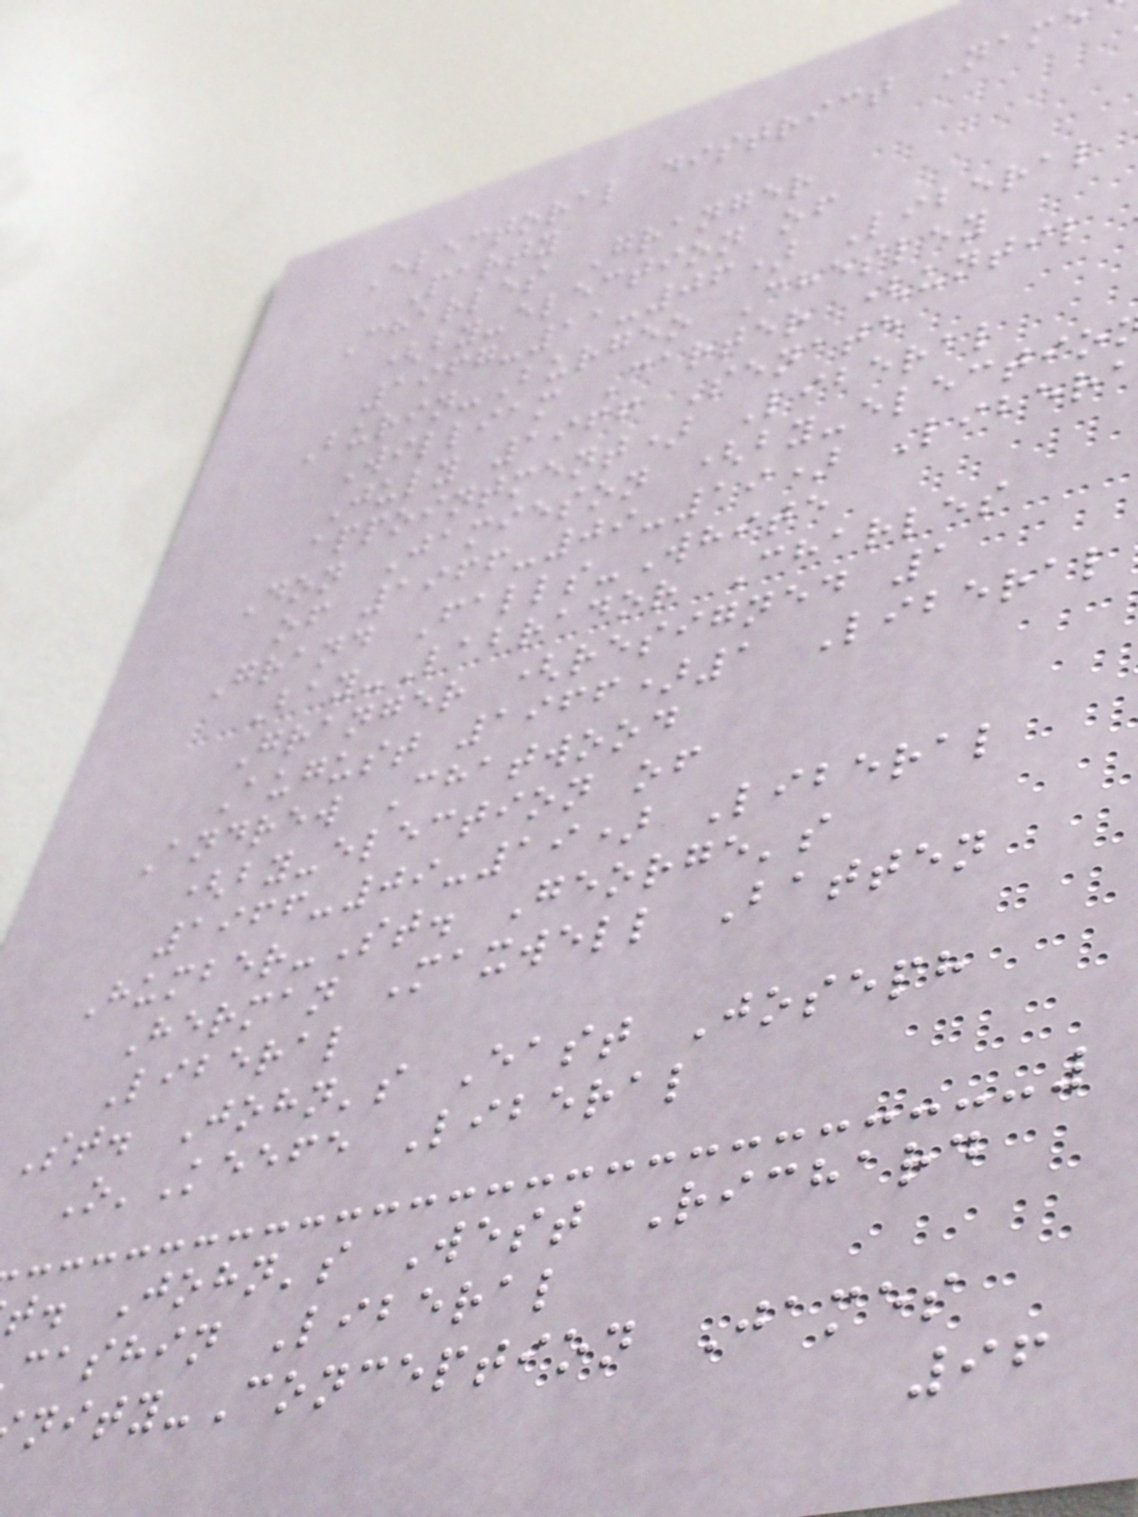Electoral district Name
Party
Charles Granger
(by-election of
1967-11-06) Liberal
Burin-Burgeo Chesley
William Carter (until
July 1966 Senate
appointment) Liberal
Don Jamieson (by-electio
of 1966-09-19) Liber
Grand Falls-White
Bay-Labrador Charles
Granger (resigned 1
August 1966)1 Liberal
Andrew Chatwood
(by-election of
1966-09-19) Liberal
Humber-St. George's
Herman Maxwell Batten
Liberal
St. John's East Joseph
O'Keefe Liberal
t. John's West Richard
cashin Liberal
nity-Conception James
96
